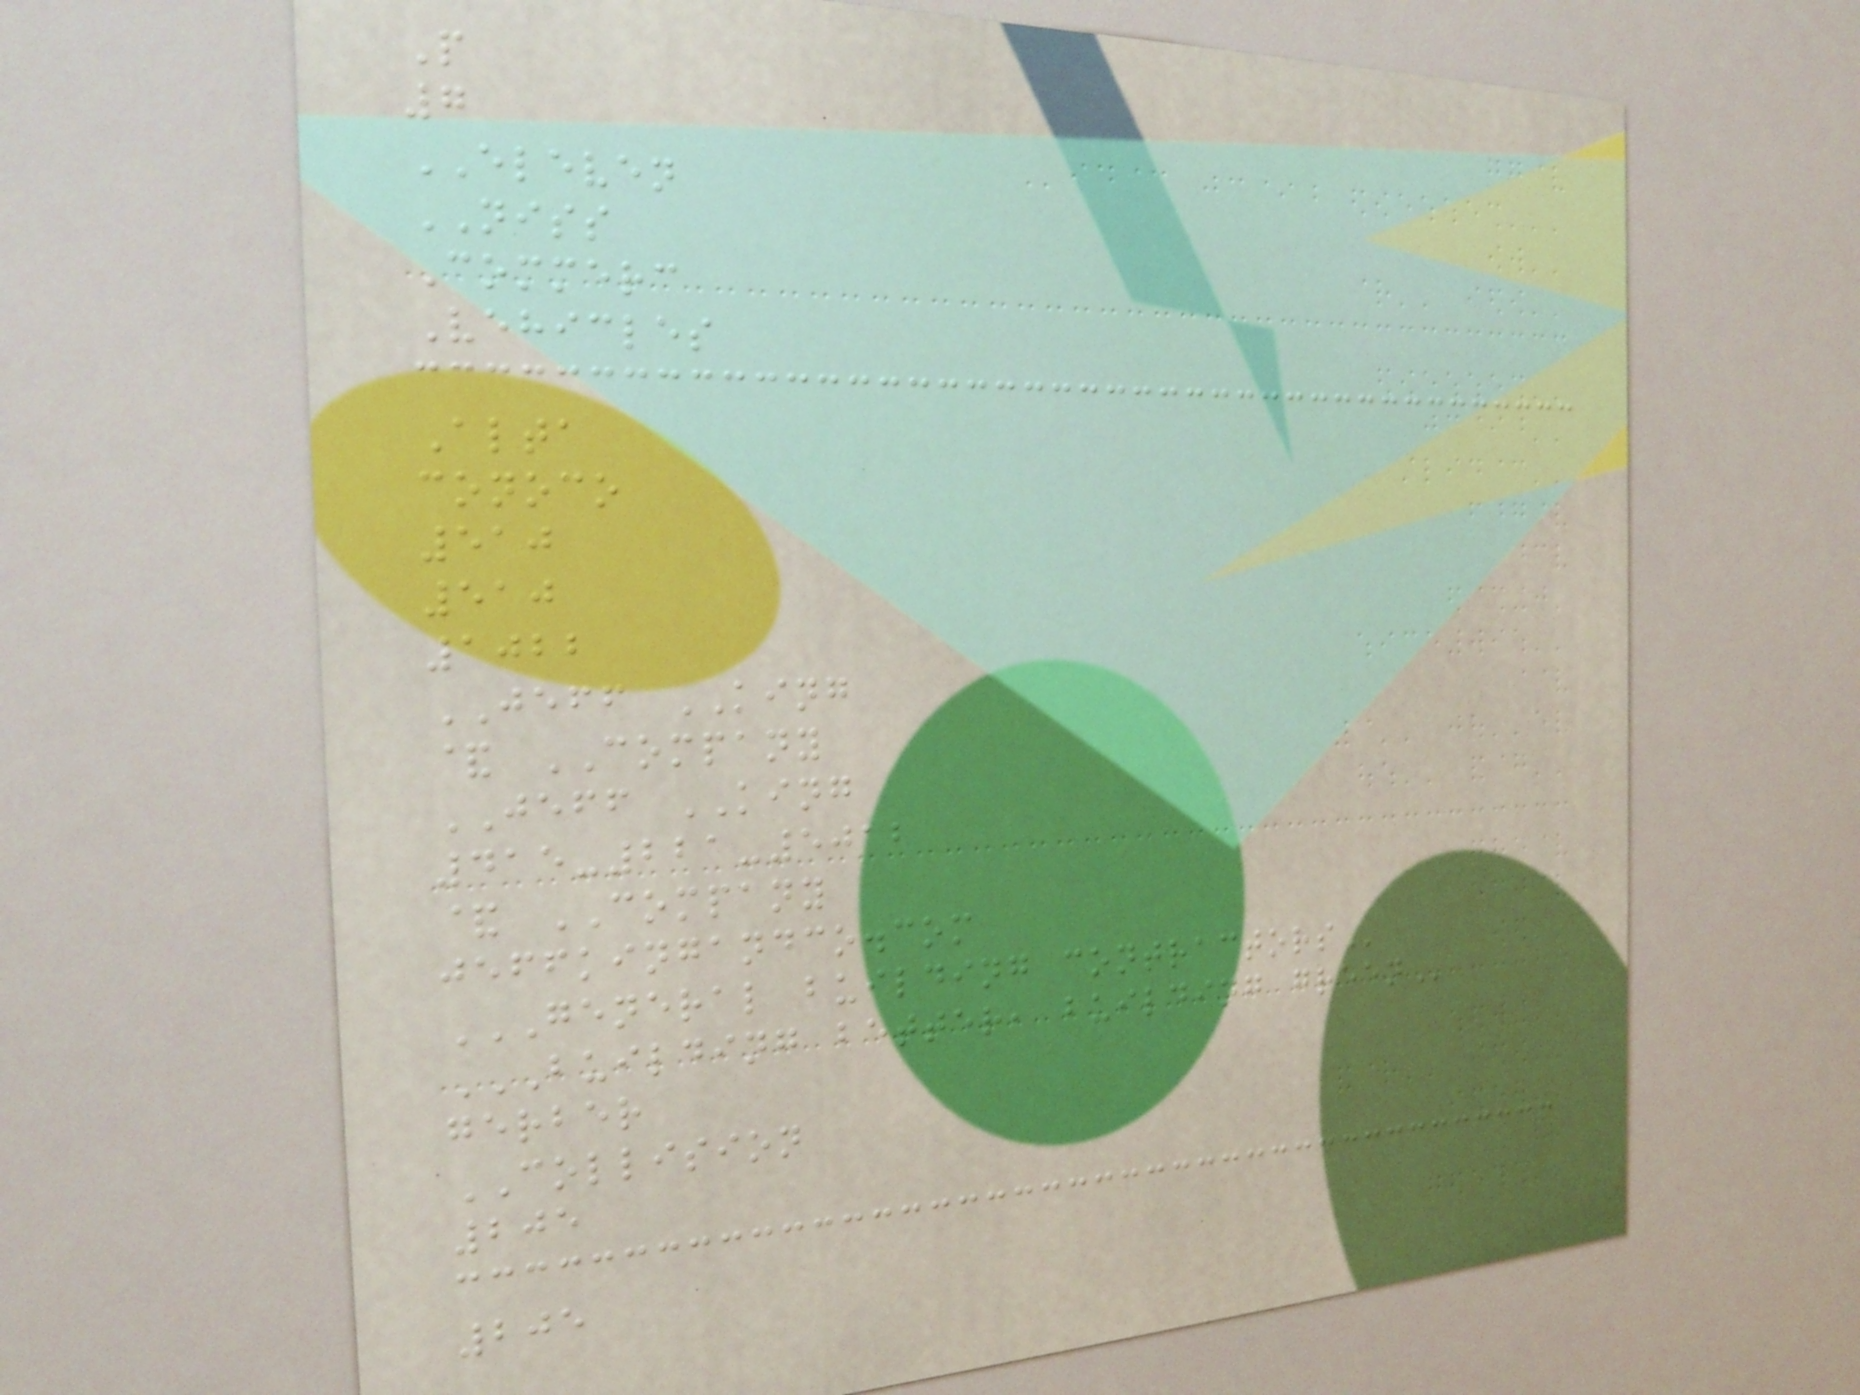P
7
ELEVEN
NISS
Commerc
Vehicles
Alta
conoco
510
510
1022
JEFF KING
& COMPANY
JEFF KING
415-221-5012
& COMPANY
jeffkingandco.com
GENERAL BUILDING CONTRACTORS
BUILDING BETTER, BUILDING GREEN
gerber
COLLISION
205
205
